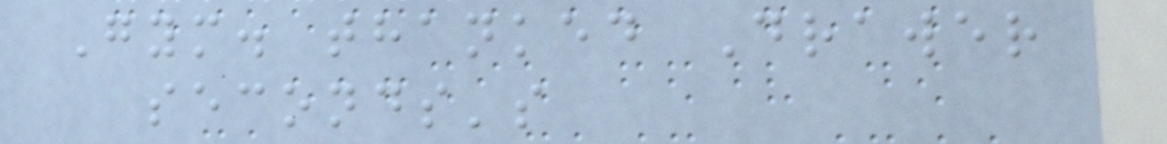Gym. thanked Drawer
seconds's
